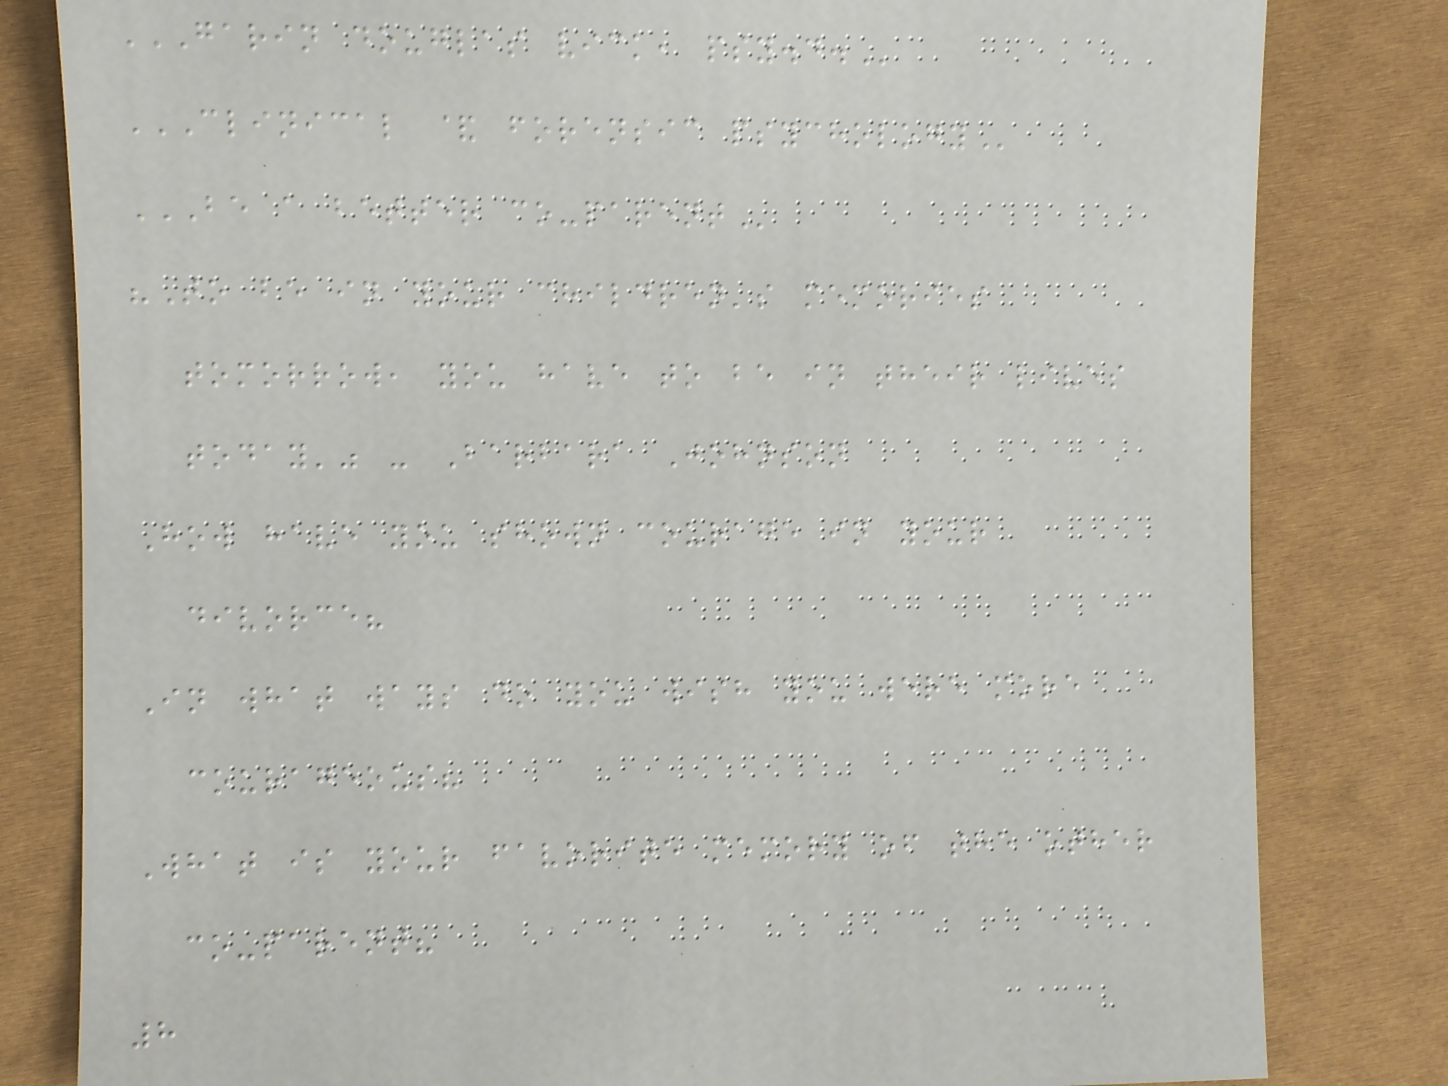GARIN DOUGLAS VICK, PSY.D.
CLINICAL & FORENSIC PSYCHOLOGY
BE A BETTER CO-PARENT
"To be in your children's memories
tomorrow, you have to be in their lives
today'" - Barbara Johnson
How have you shown courage in your
divorce?
In what ways do you wish you were more
courageous?
What is your favorite memory of the other
co-parent?
8
